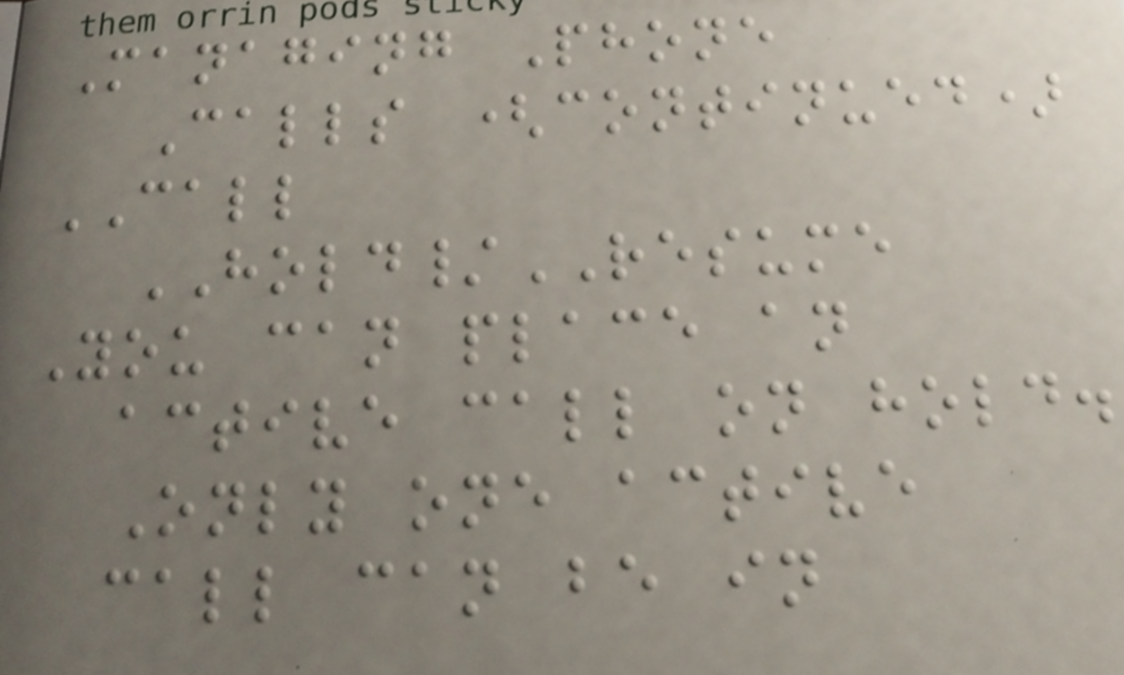Managing Phone
Calls (continued)
CALL
HOLD/RESUME
You can place an
active call on hold.
Only one active
call can be in
